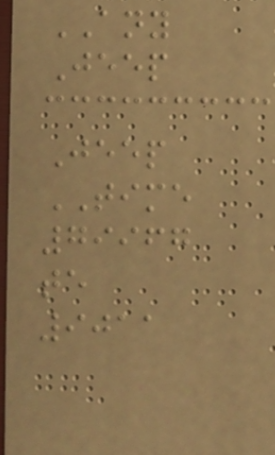ANY
Jeep
Jeep
TIME
79967
te
9011
